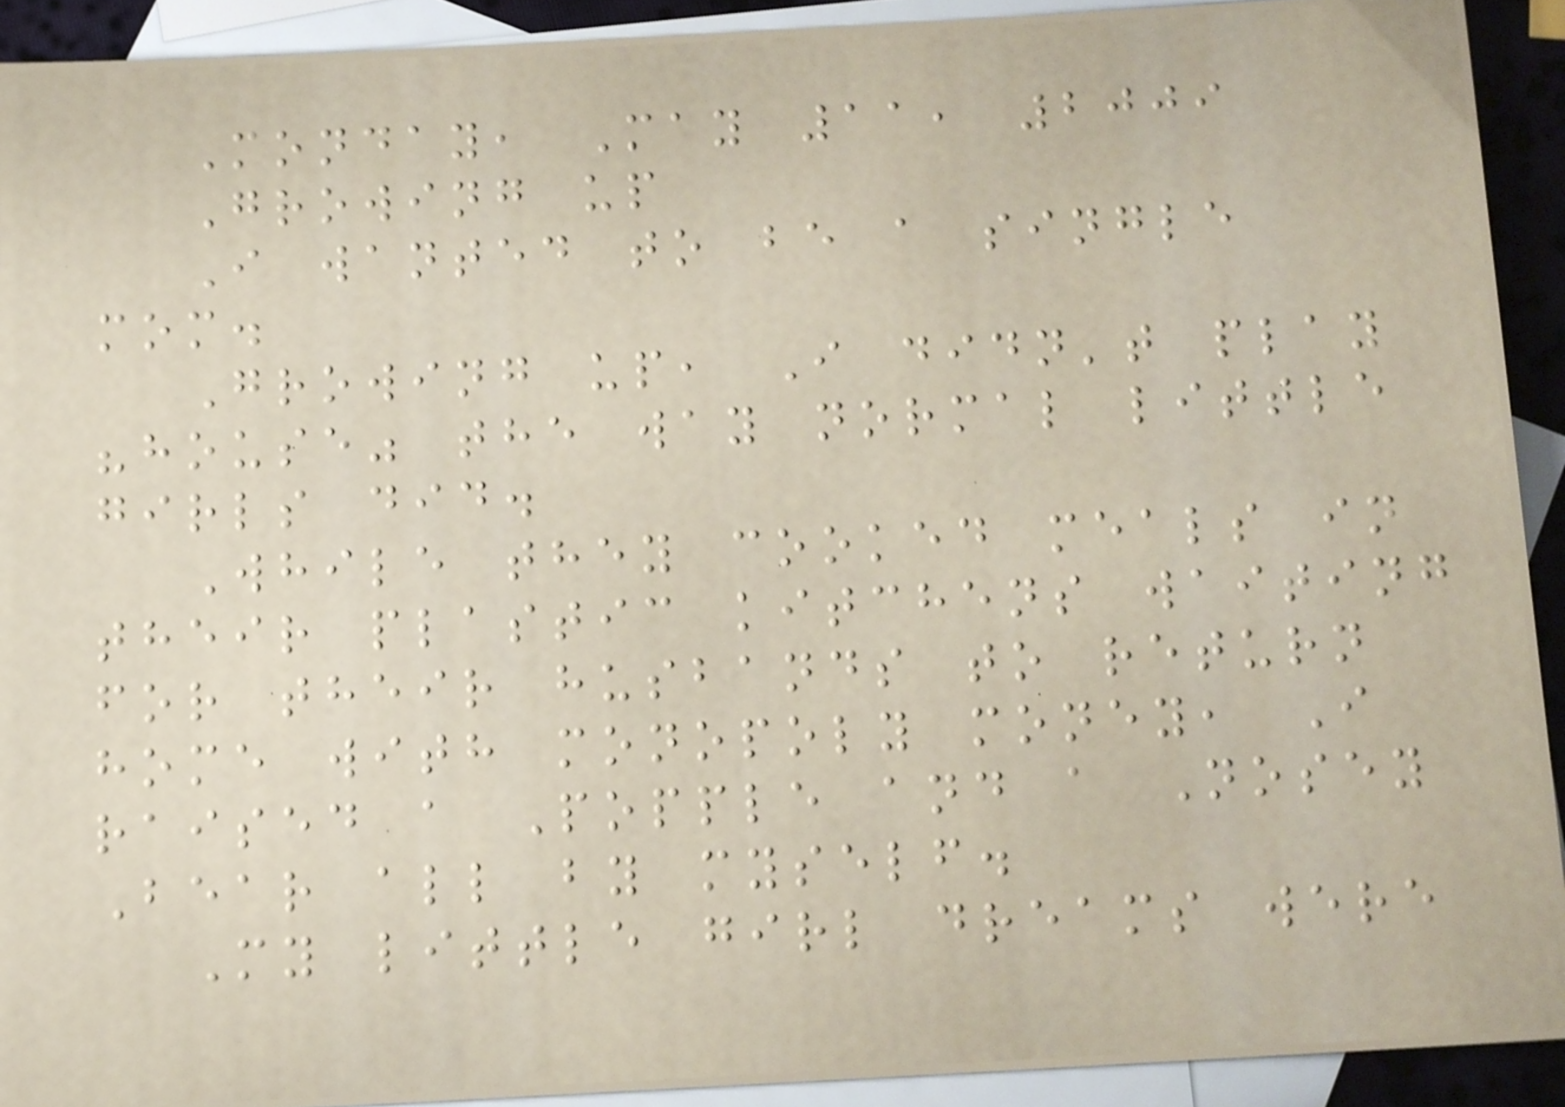Monday, May 11, 2009
Growing up
I wanted to be a single
mom.
Growing up, I didn't play
"house" the way normal little
girls did.
While they cooked meals in
their plastic kitchens waiting
for their husbands to return
home with monopoly money, I
raised a Popple and a Nosey
Bear all by myself.
My little girl dreams were
